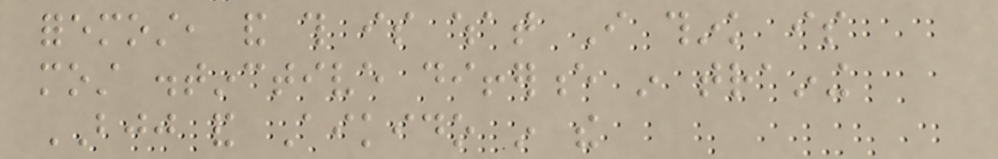foremost, and this is what I think is
most distinctive difference in training
BJJ and Aikido in the
